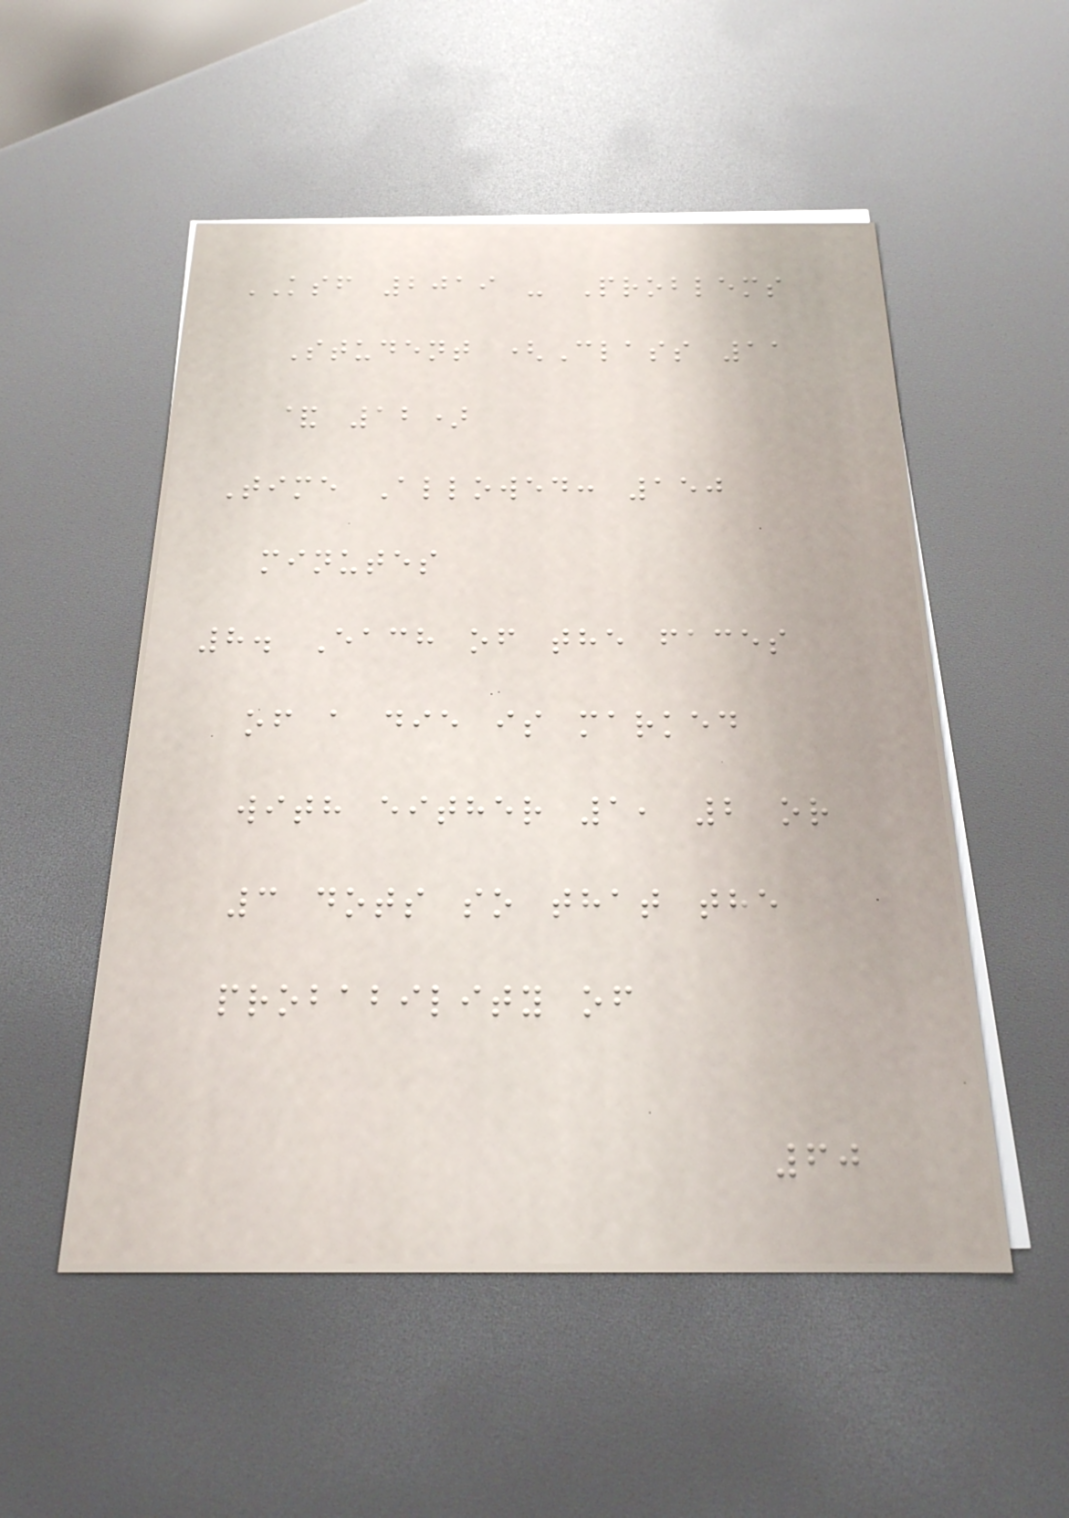KSF 2019 - Problems
Student (Class 11
& 12)
Time Allowed: 150
minutes
8. Each of the faces
of a die is marked
with either 1, 2 or
3 dots so that the
probability of
60
